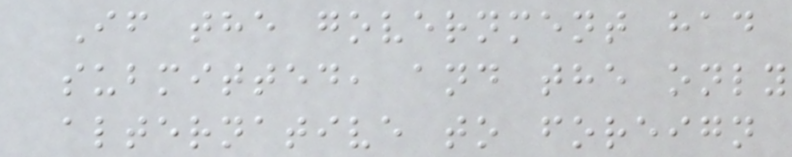If the government had
submitted, and the only
alternative to foreign
